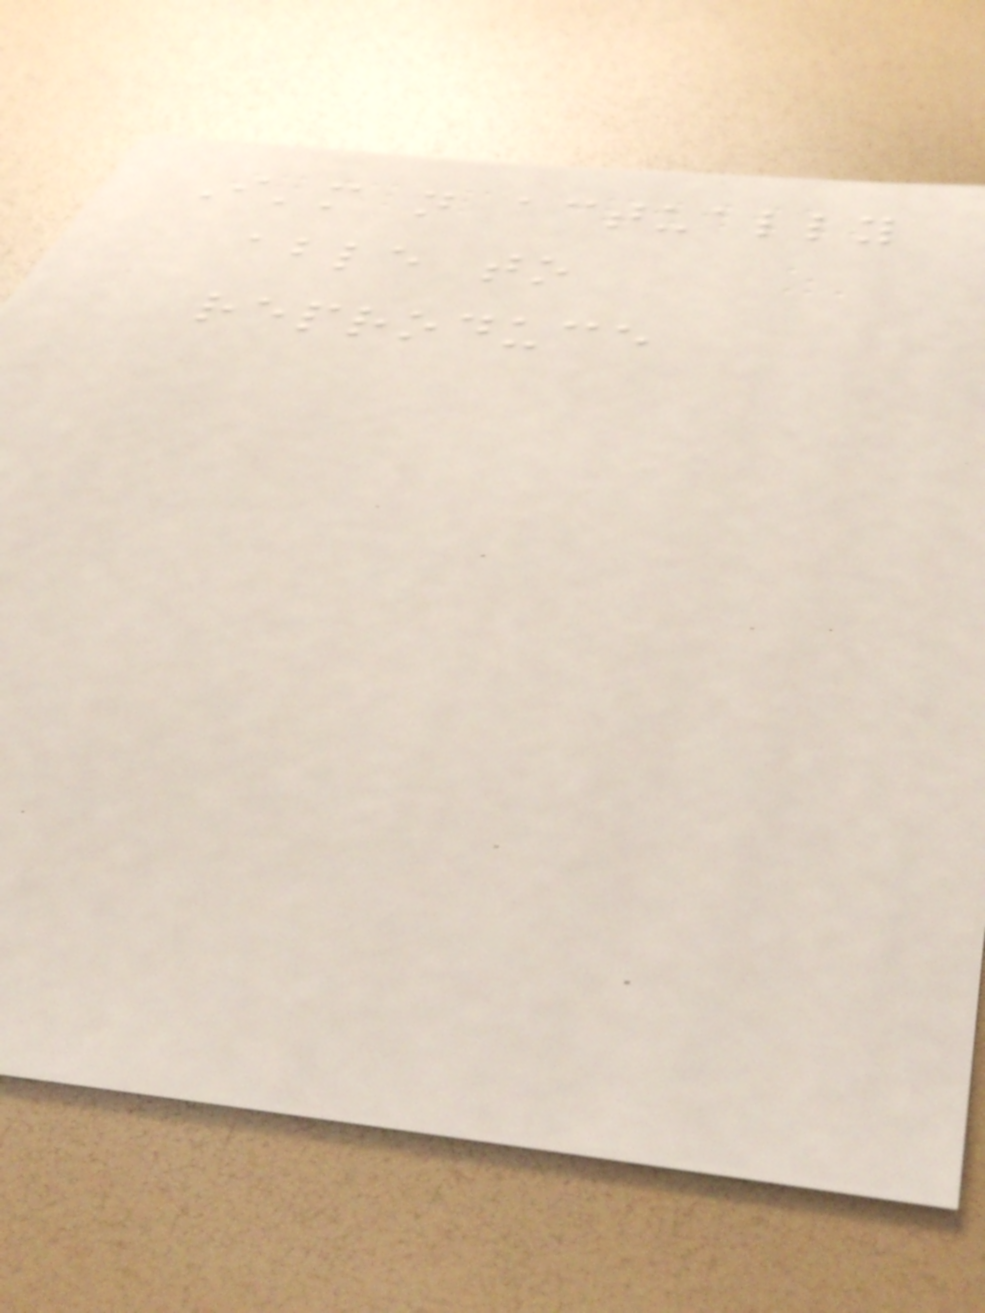I'm not actually
able to
reproduce
